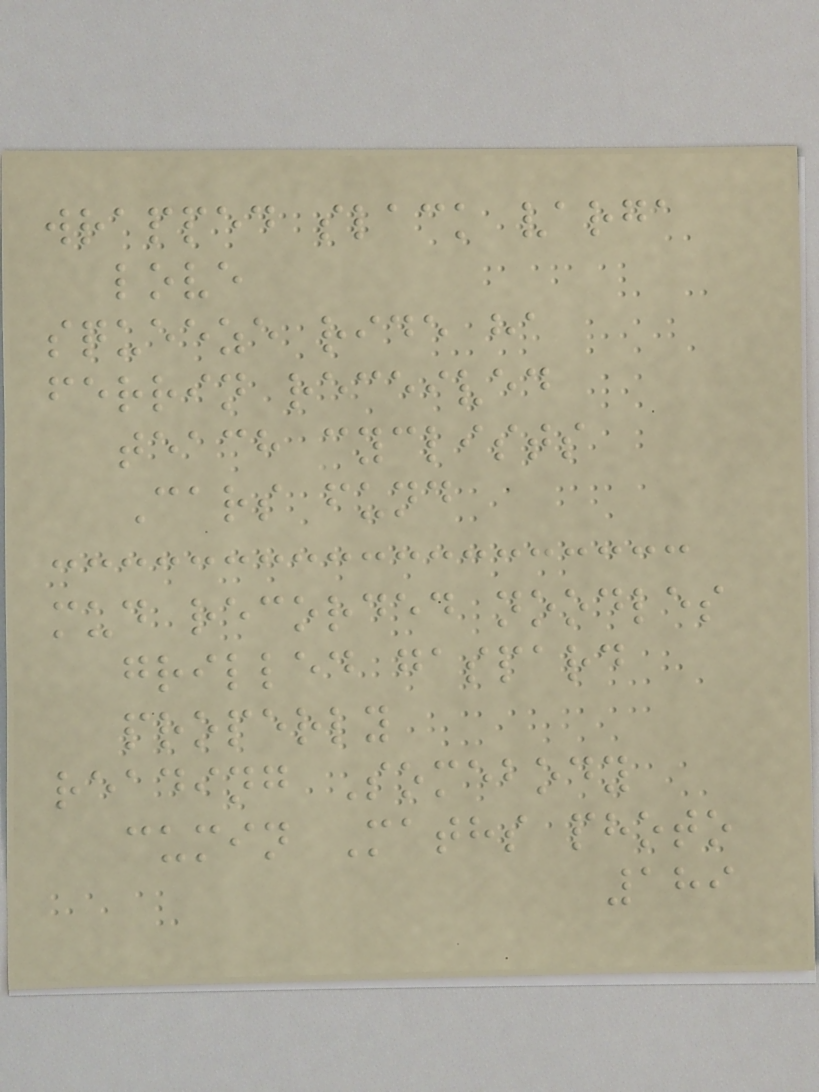wrapped slack varga
love
squeeze ride ha
ferrin received
teach cyclists
Cars fund
mud recorded noodles
grilled gaspard
properly
reading Somebody
cumin Maths photo
189
